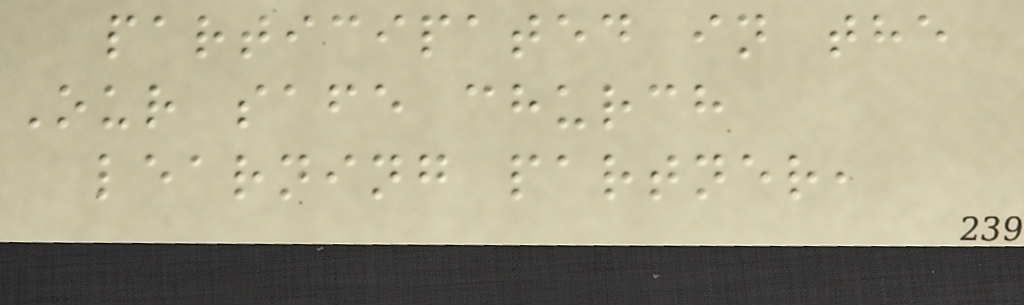participated in the
Our safe church
learning partner,
